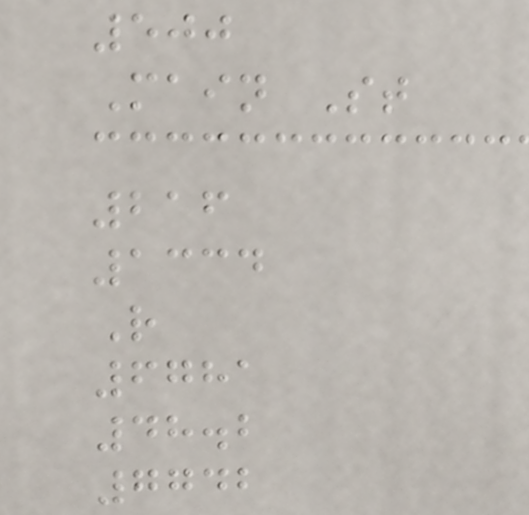500
Main St
216
1334
R
6781
48.2
7742
